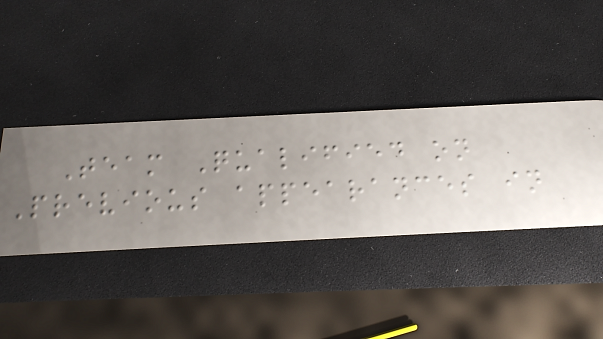Team Qualified on
Previous appearances in
